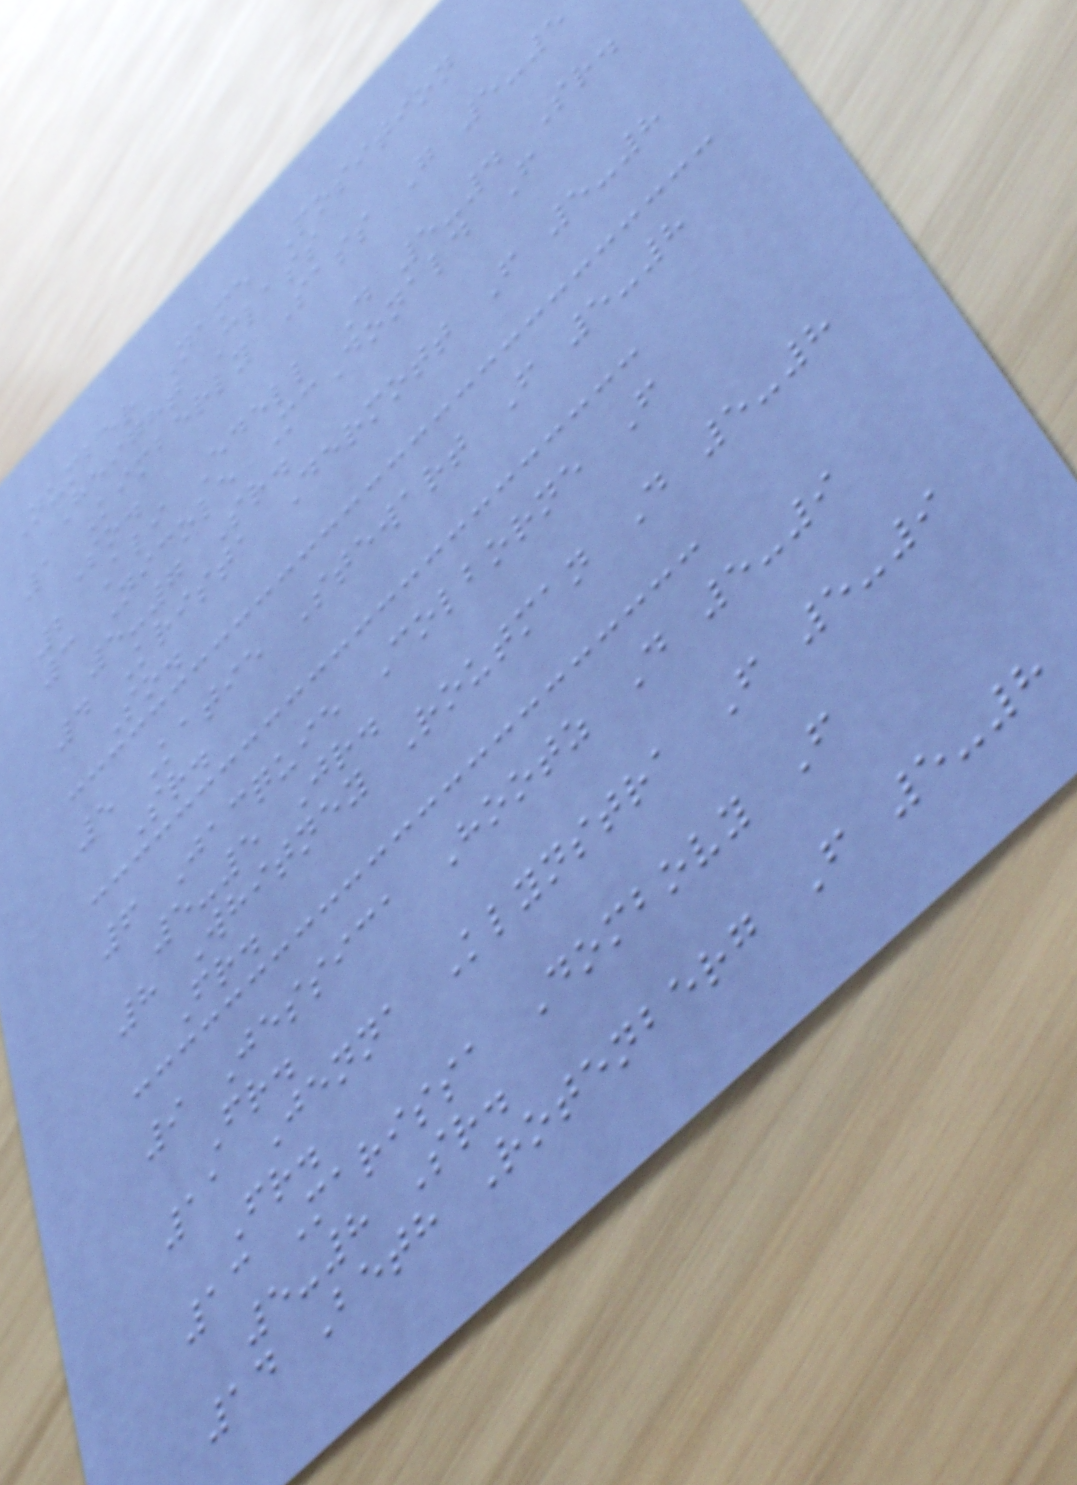Number Name Position
Height Class
1 Kimberly Sass G 5-5
So.
2 Ali Edell D 5-4 Sr.
3 Nicole McDonald F
5-7 Sr.
4 Krista Dermott F 5-8
So.
5 Katie Stewart F 5-8
Sr.
6 Jacquie Colborne F
5-5 Jr.
8 Whitney Routman D 5-8
Fr.
9 Jessica Hootz D 5-9
Fr.
11 Jenna Klynstra F 5-9
Fr.
13 Marissa Dombovy F
5-8 Sr.
14 Beth Rotenberg F 5-8
